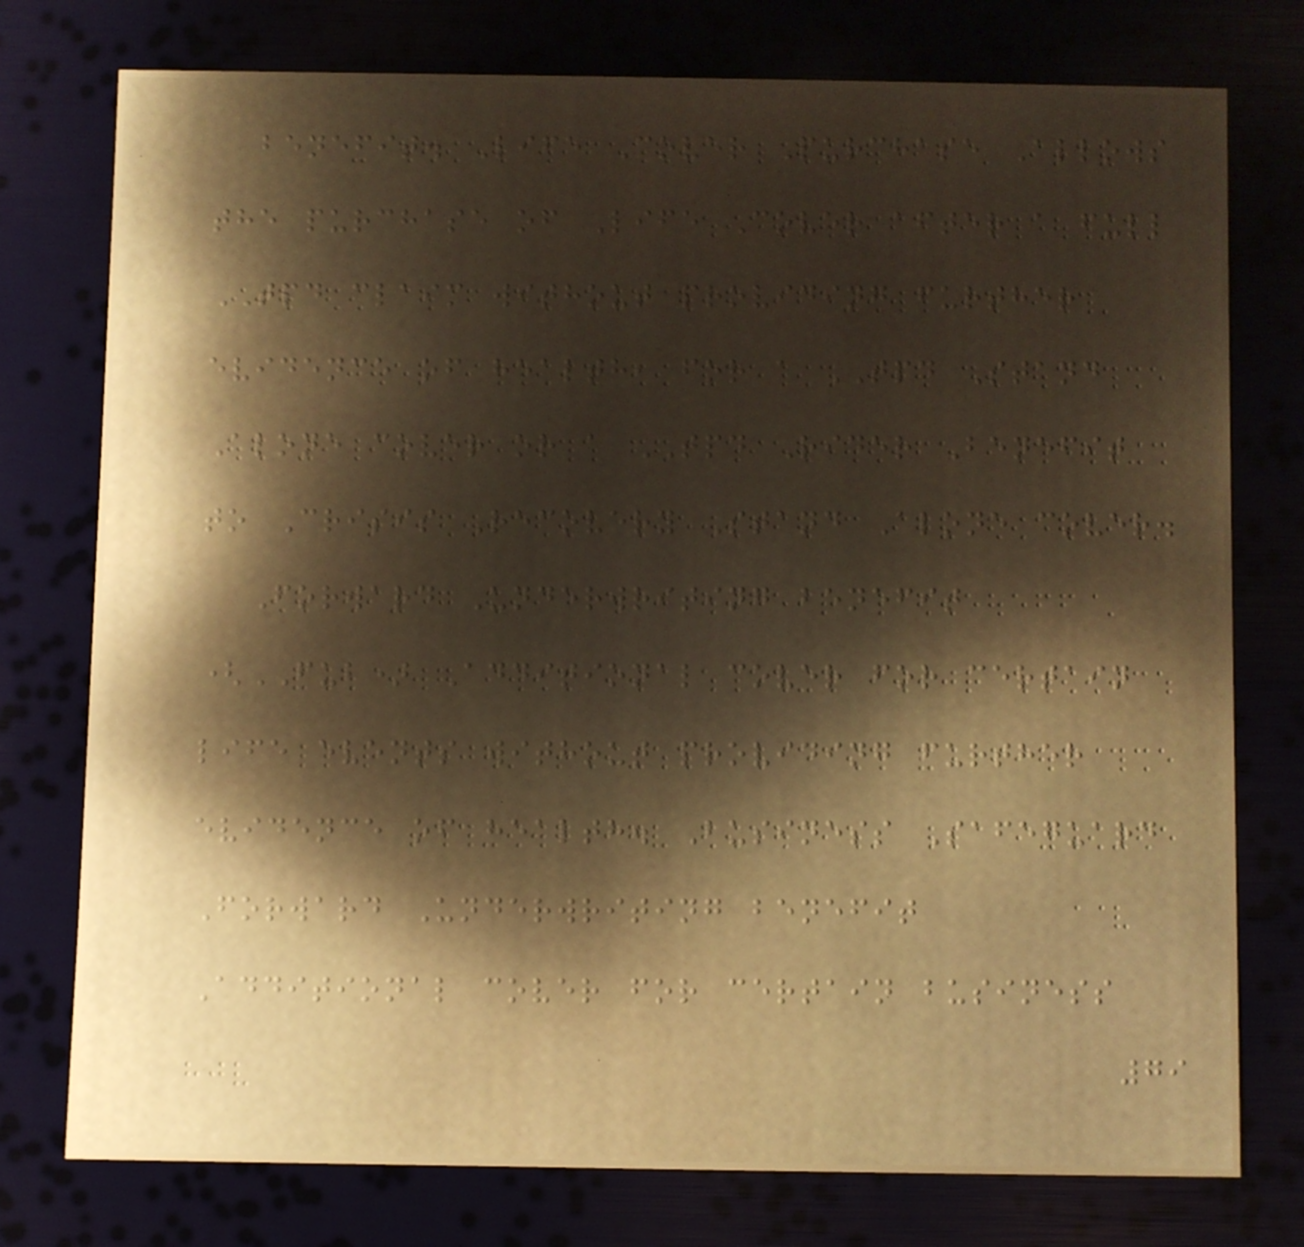benefit. Life Cover Purchase Allows
the purchase of Life Cover after a full
TPD claim without providing further
evidence of health, for a TPD Stand
Alone cover or a TPD Rider Benefit
to Crisis Recovery Stand Alone cover.
Forward Underwriting benefit
(FUB) Additional cover for certain
life events without providing further
evidence of health. Business Safeguard
Forward Underwriting benefit
Additional cover for certain business
79
